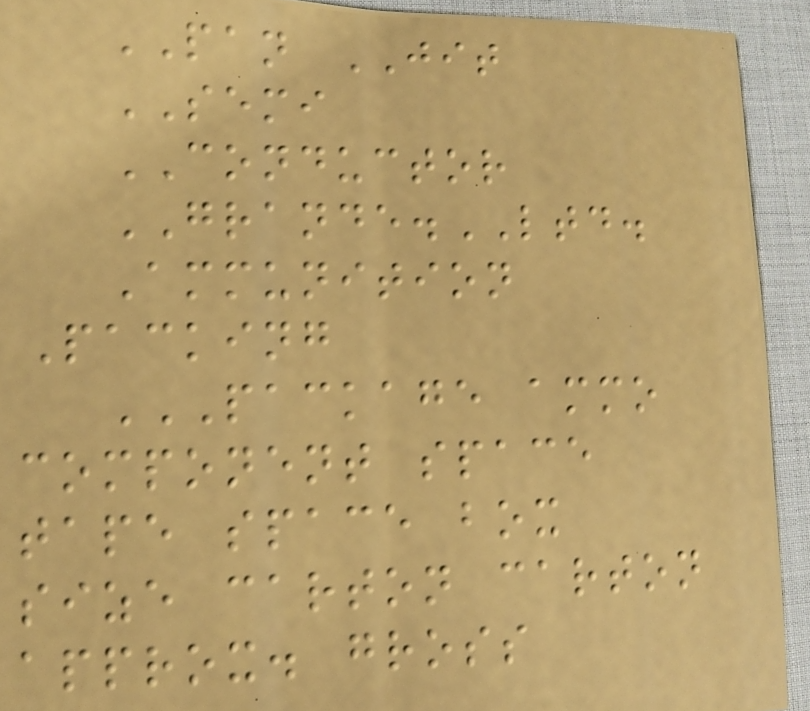PAN JIT
SEMI
CONDUCTOR
GRANDE.LTD.
Ammunition
Packing
PACKAGE AMMO
COMPONENT SPACE
TAPE SPACE BOX
SIZE CARTON CARTON
APPROX. GROSS
